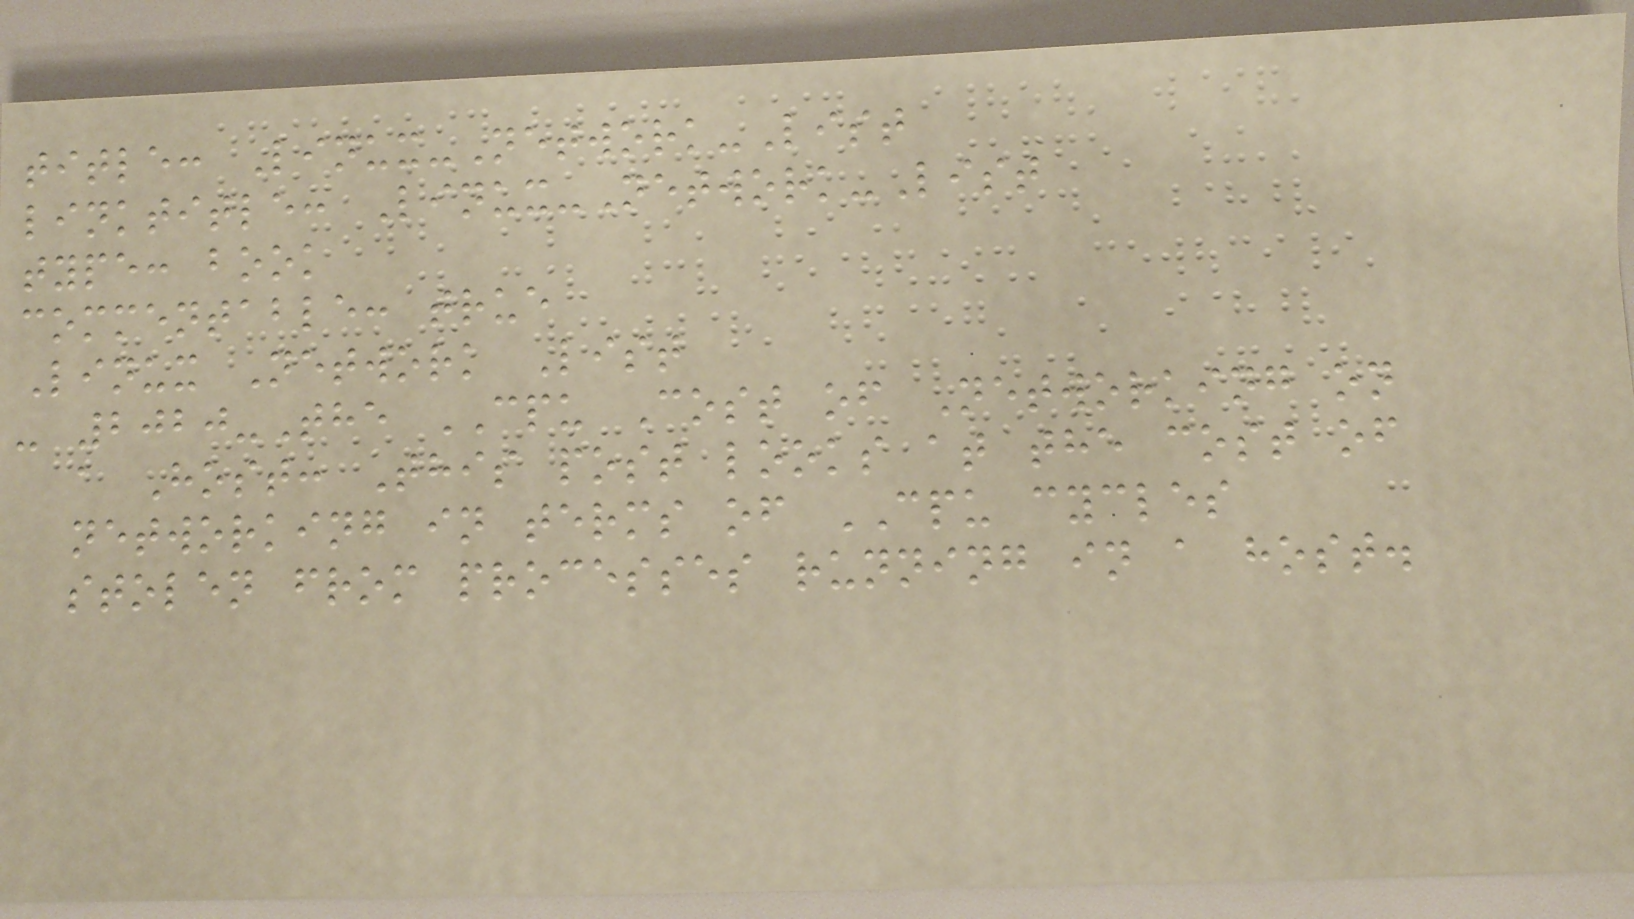title: Linux-Network-List
linktitle: Linux-Network-List
type: book
commentable: true
Linux Network List
- 2020-The CPU Cost of Networking on
a Host: This post looks at the cost of
networking in terms of CPU cycles
stolen from processes running in a host.
